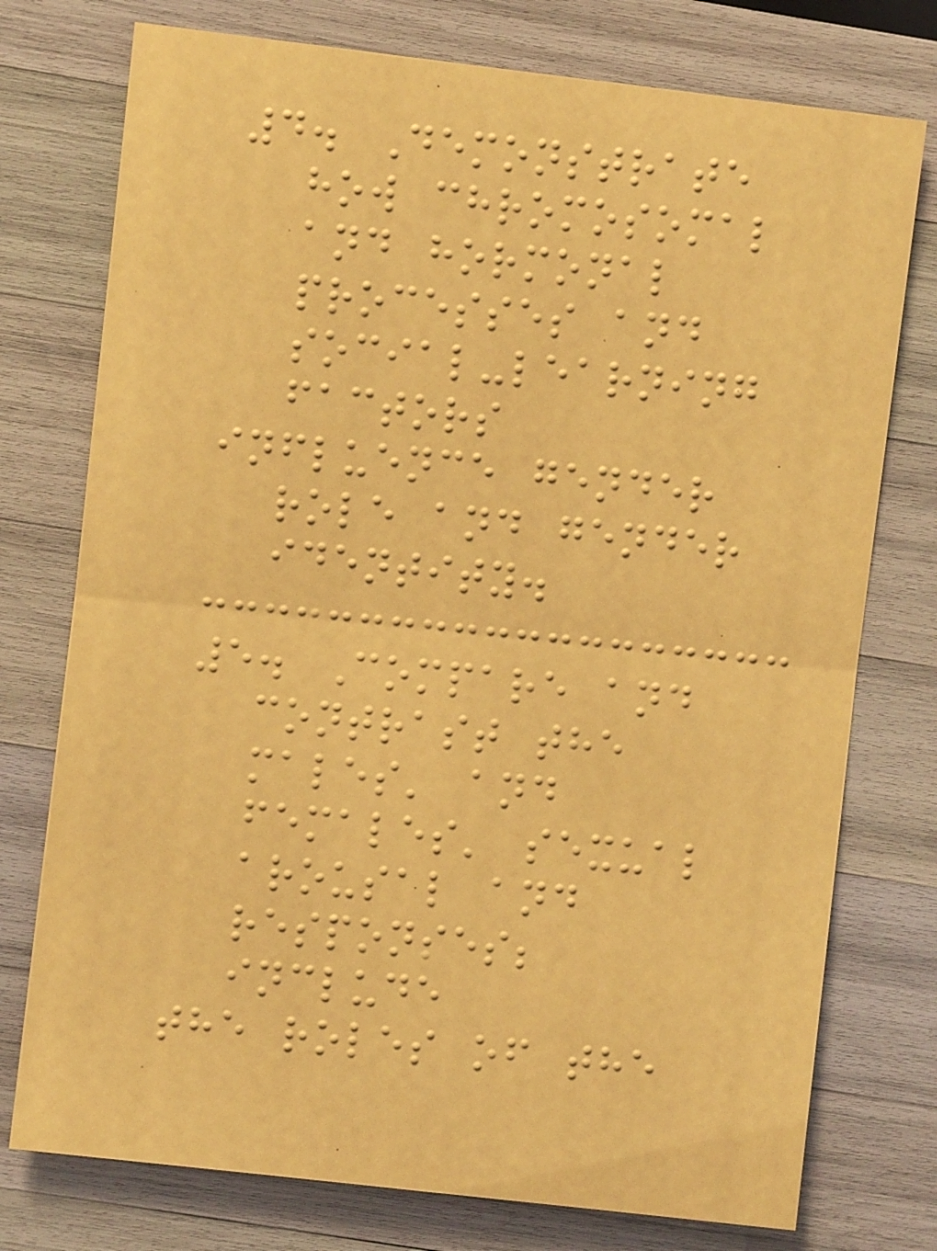4. Demonstrate
how chromosomal
and hormonal
processes and
social-learning
factors
influence gender
role and gender
identity.
5. Compare and
contrast the
males' and
females' sexual
arousal and
responses;
include
the roles of the
